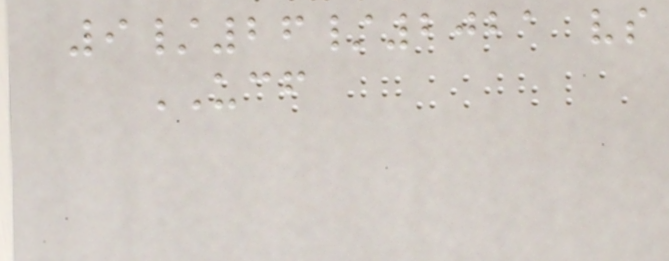9/26/2021 vs
UCF
